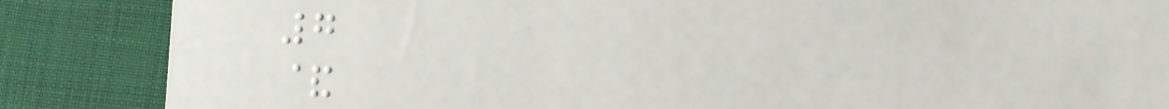7
&
